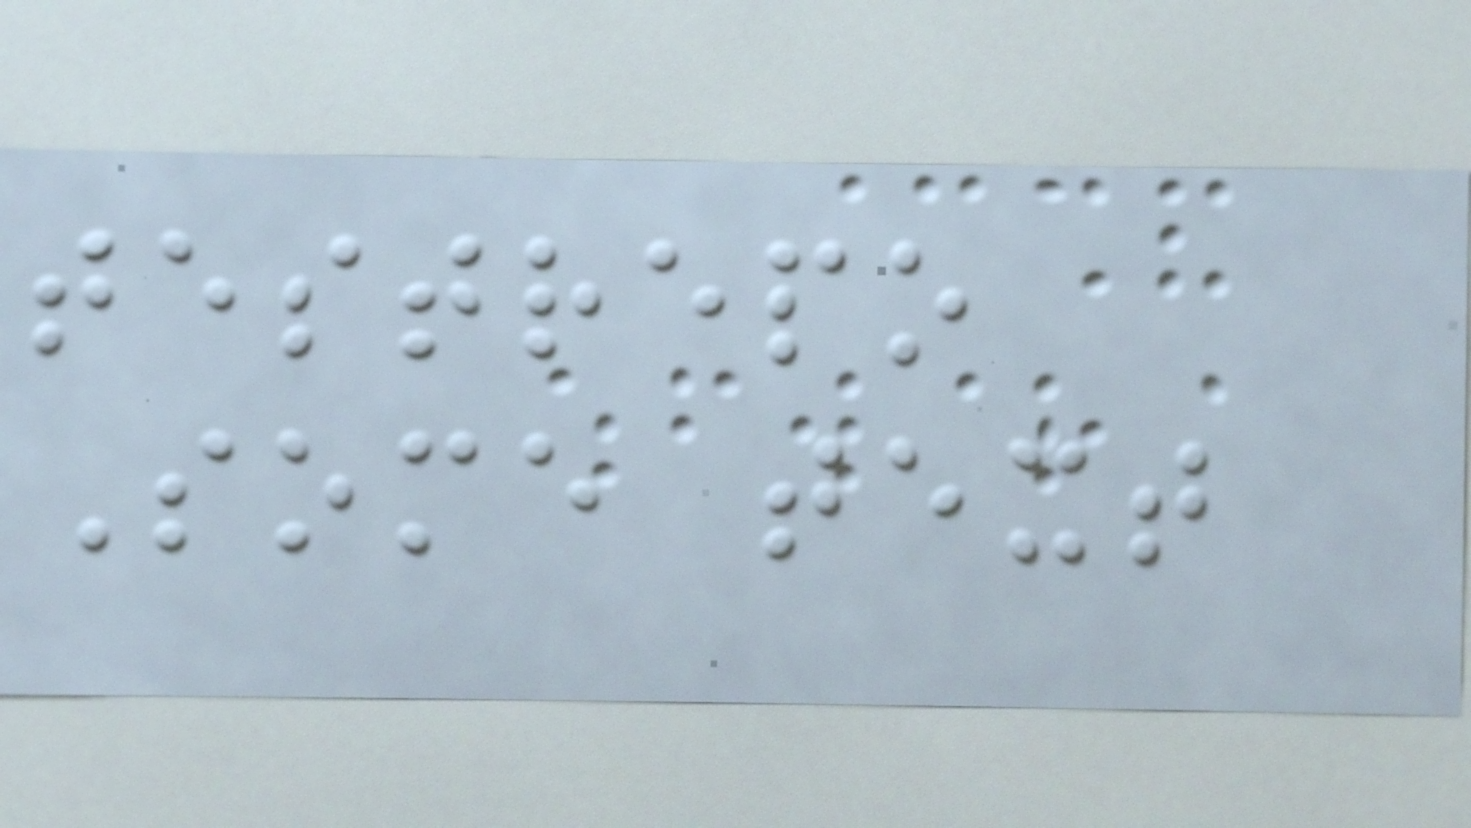testrepo
Some text
